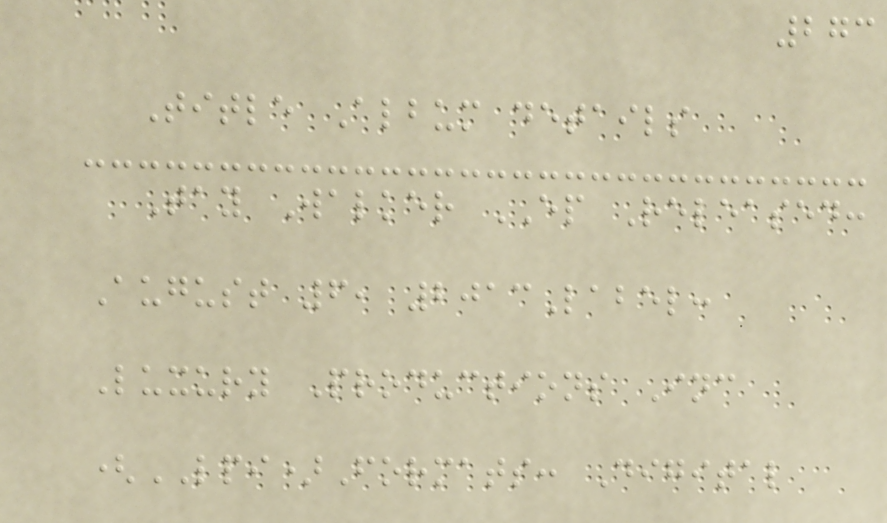273
Title Album details
Tay Walker EP Released:
August 6, 2013Label:
Luxury Productions Inc
(LPI)Formats: Digital
